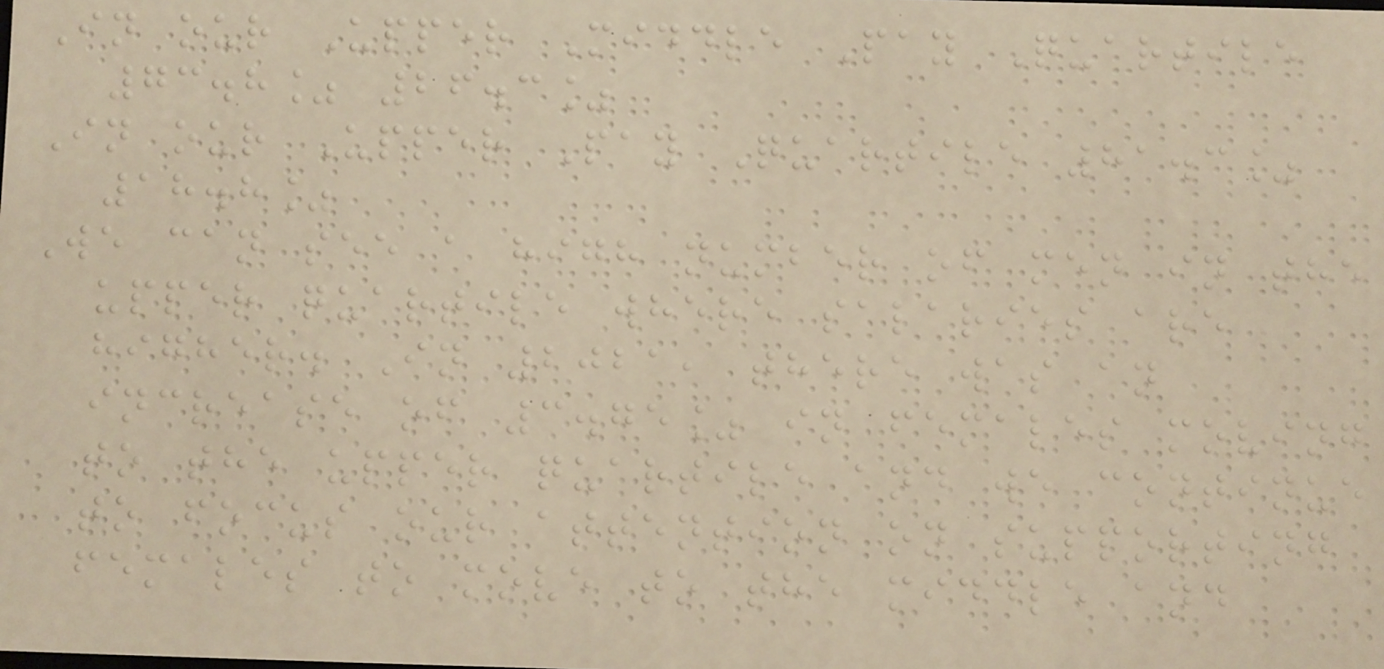In our Upper Middle Pay Quartile
73.8% 26.3%
In our Upper Pay Quartile 81.3%
18.8%
We can see a high number of men in the
upper quartile where salaries are
higher. In 2021, there was an
increase of 3.75% in females moving
to the upper quartile and we continue
to focus our attention on supporting
females to move to the middle and
